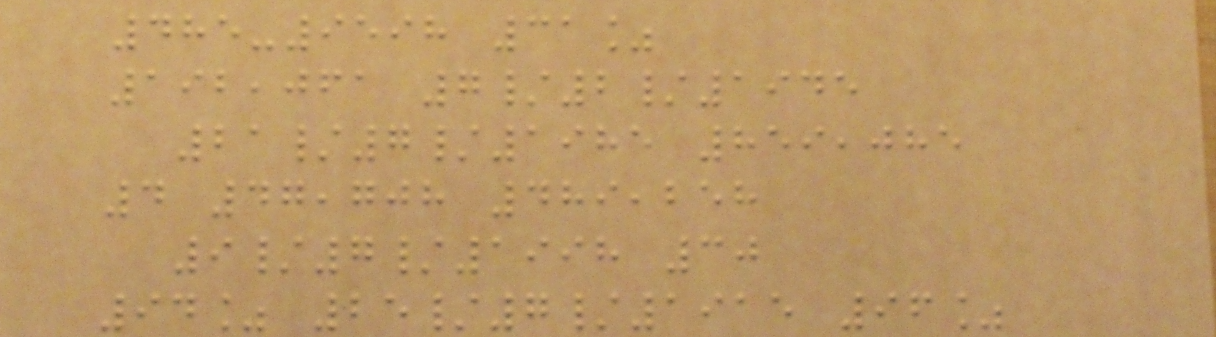485-9598 31%
192,061 7/2/1945
21/7/1985 859,085
4 47,708 489,258
9/7/1998 30
94% 25/7/1915 96%
